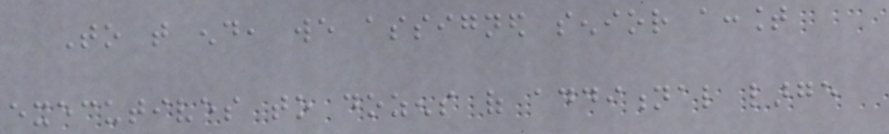To that end, we assigned senior account
executives to dozens of additional large
